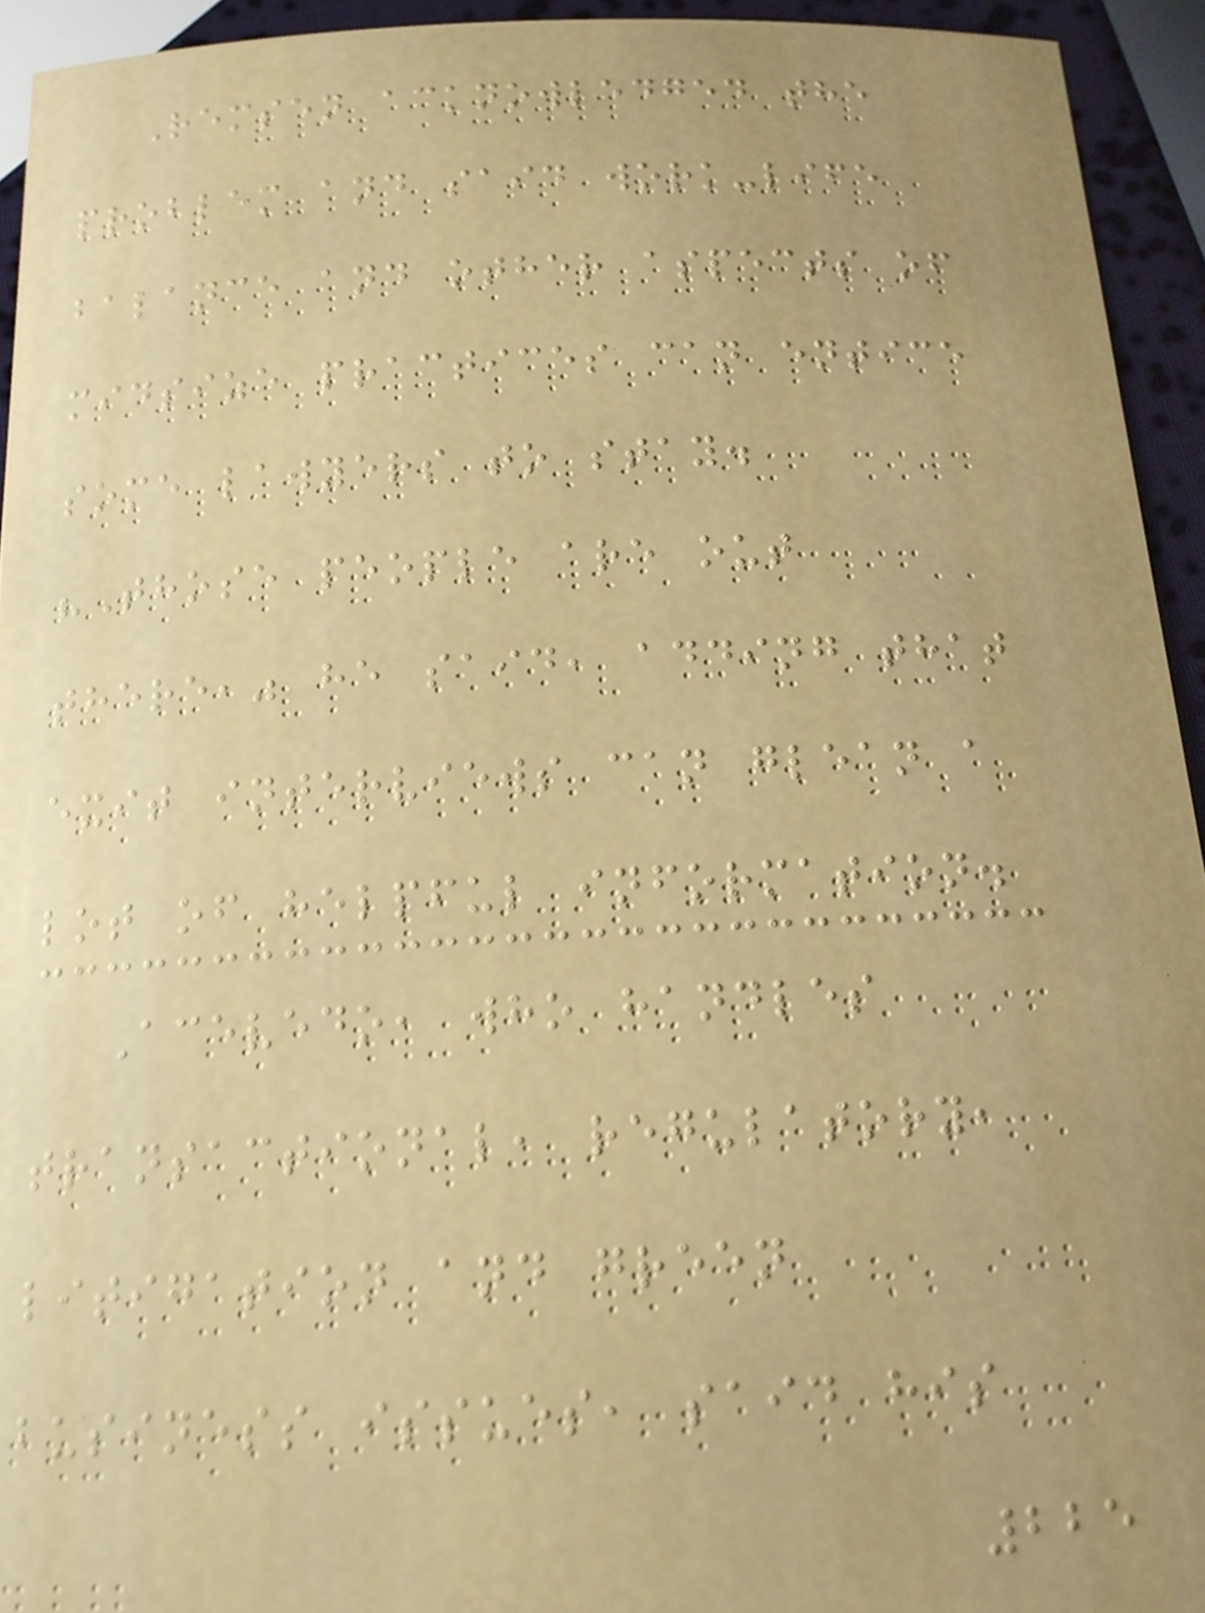Remsen acknowledged the
problem and said work-life
balance and other aspects of
midsize practices can entice
some lawyers to stay.
"Those people are out
there," he said, adding that
exit interviews can glean a
lot of helpful information.
Acevedo, who handles
transactional, regulatory,
litigation and green
business issues, said his
225
